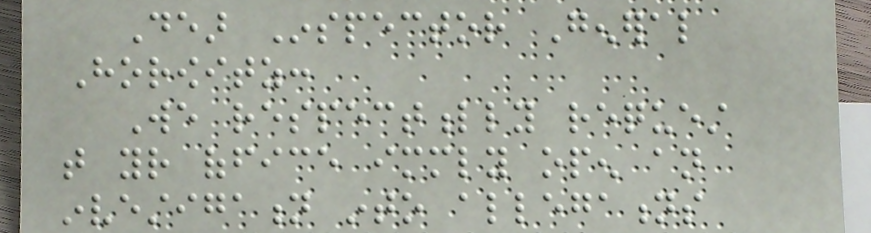Dear Inspector General
Horowitz:
We respectfully request
that your office immediately open an
investigation into allegations
